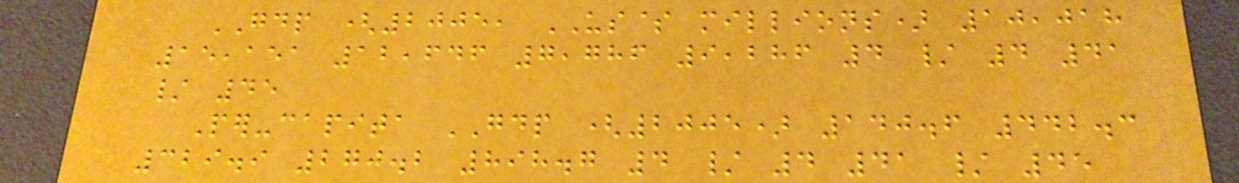GDP (2005, US$ millions) 10,018
15,151 12,646 7,786 9,286 4 / 4 41
/ 45
Per-capita GDP (2005) 140.6 442.3
329.9 270.2 898.7 4 / 4 41 / 45
